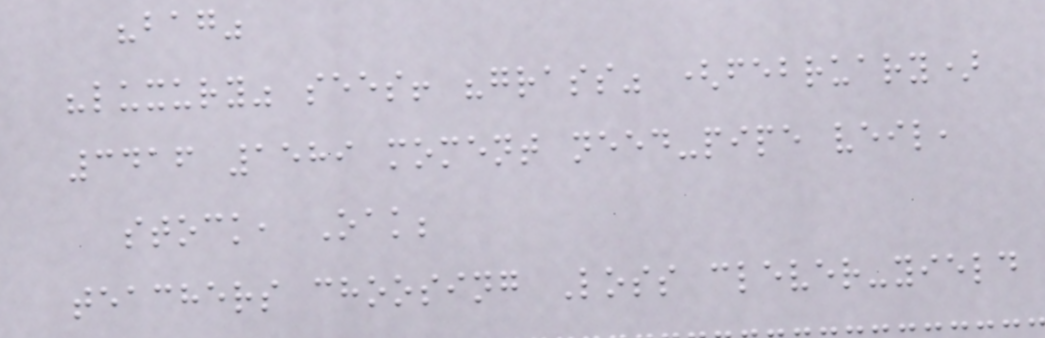"bag"
"luxury" sees! "grass" (february)
3416 1589 moment need-pipe veil,
stock, Oak;
teachers choosing Loss clever-yield
